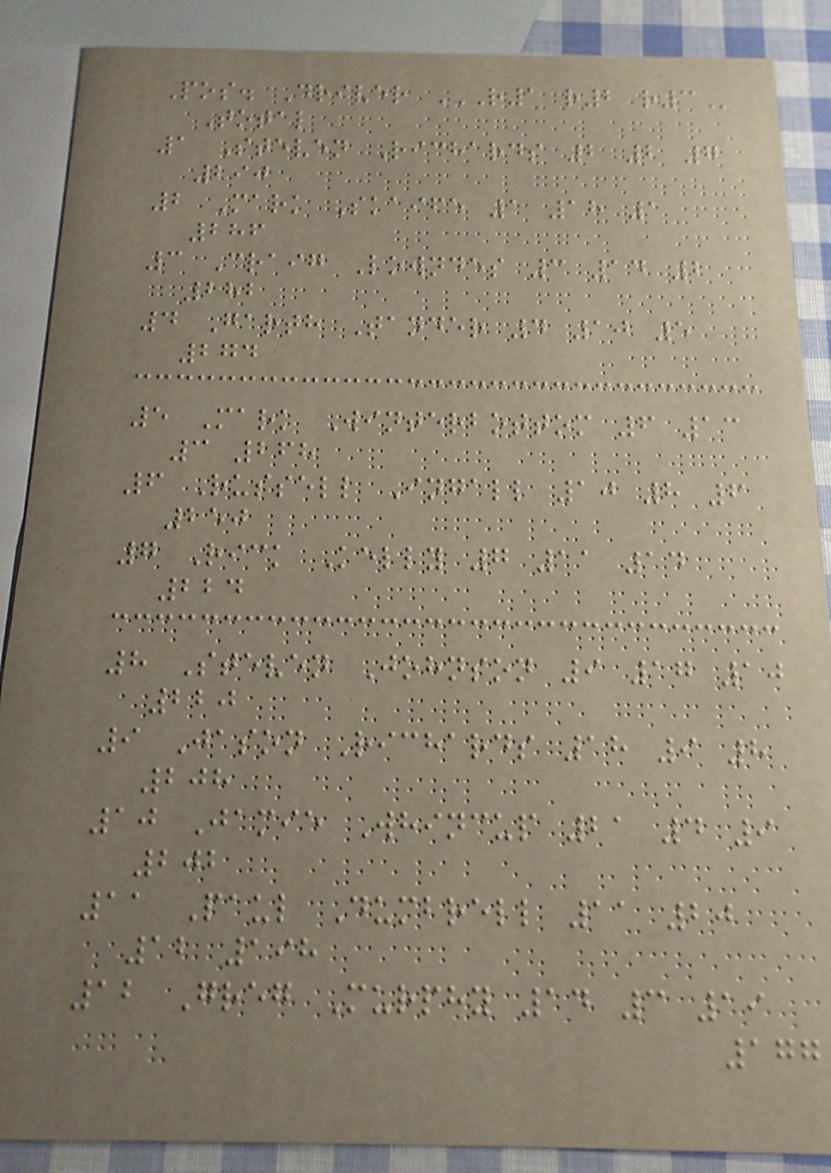Pos. Driver R1 R2 R3
Total
1 Steven Richards 2 2 7
290
2 Mark Skaife 1 18 1
286
3 Craig Lowndes 3 14 2
282
4 Garth Tander 4 10 5
274
5 Mark Winterbottom 6 13
3 268
6 Russell Ingall 10 8 6
250
7 Rick Kelly 7 11 14
224
8 Steven Johnson 9 17 10
220
9 Jason Richards 18 9 8
208
10 Jamie Whincup 21 4 9
202
11 Paul Dumbrell 11 20
12 198
12 Greg Murphy 14 3 19
177
